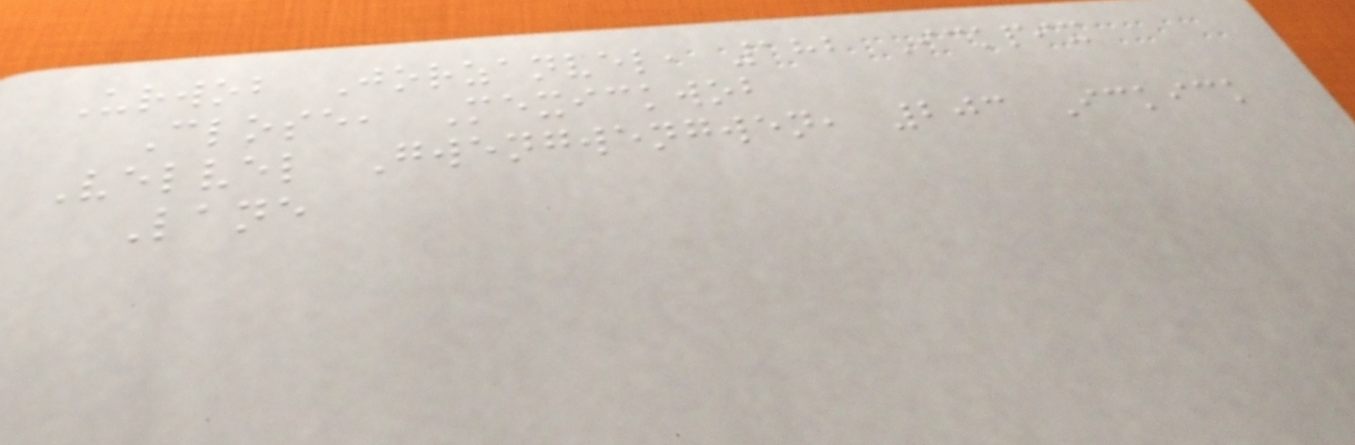Urwob Jorzanvel, 182 Ickpix
Close, Mexickwob
Velvel Gwengwengwen, 203 Ickick
Lane
